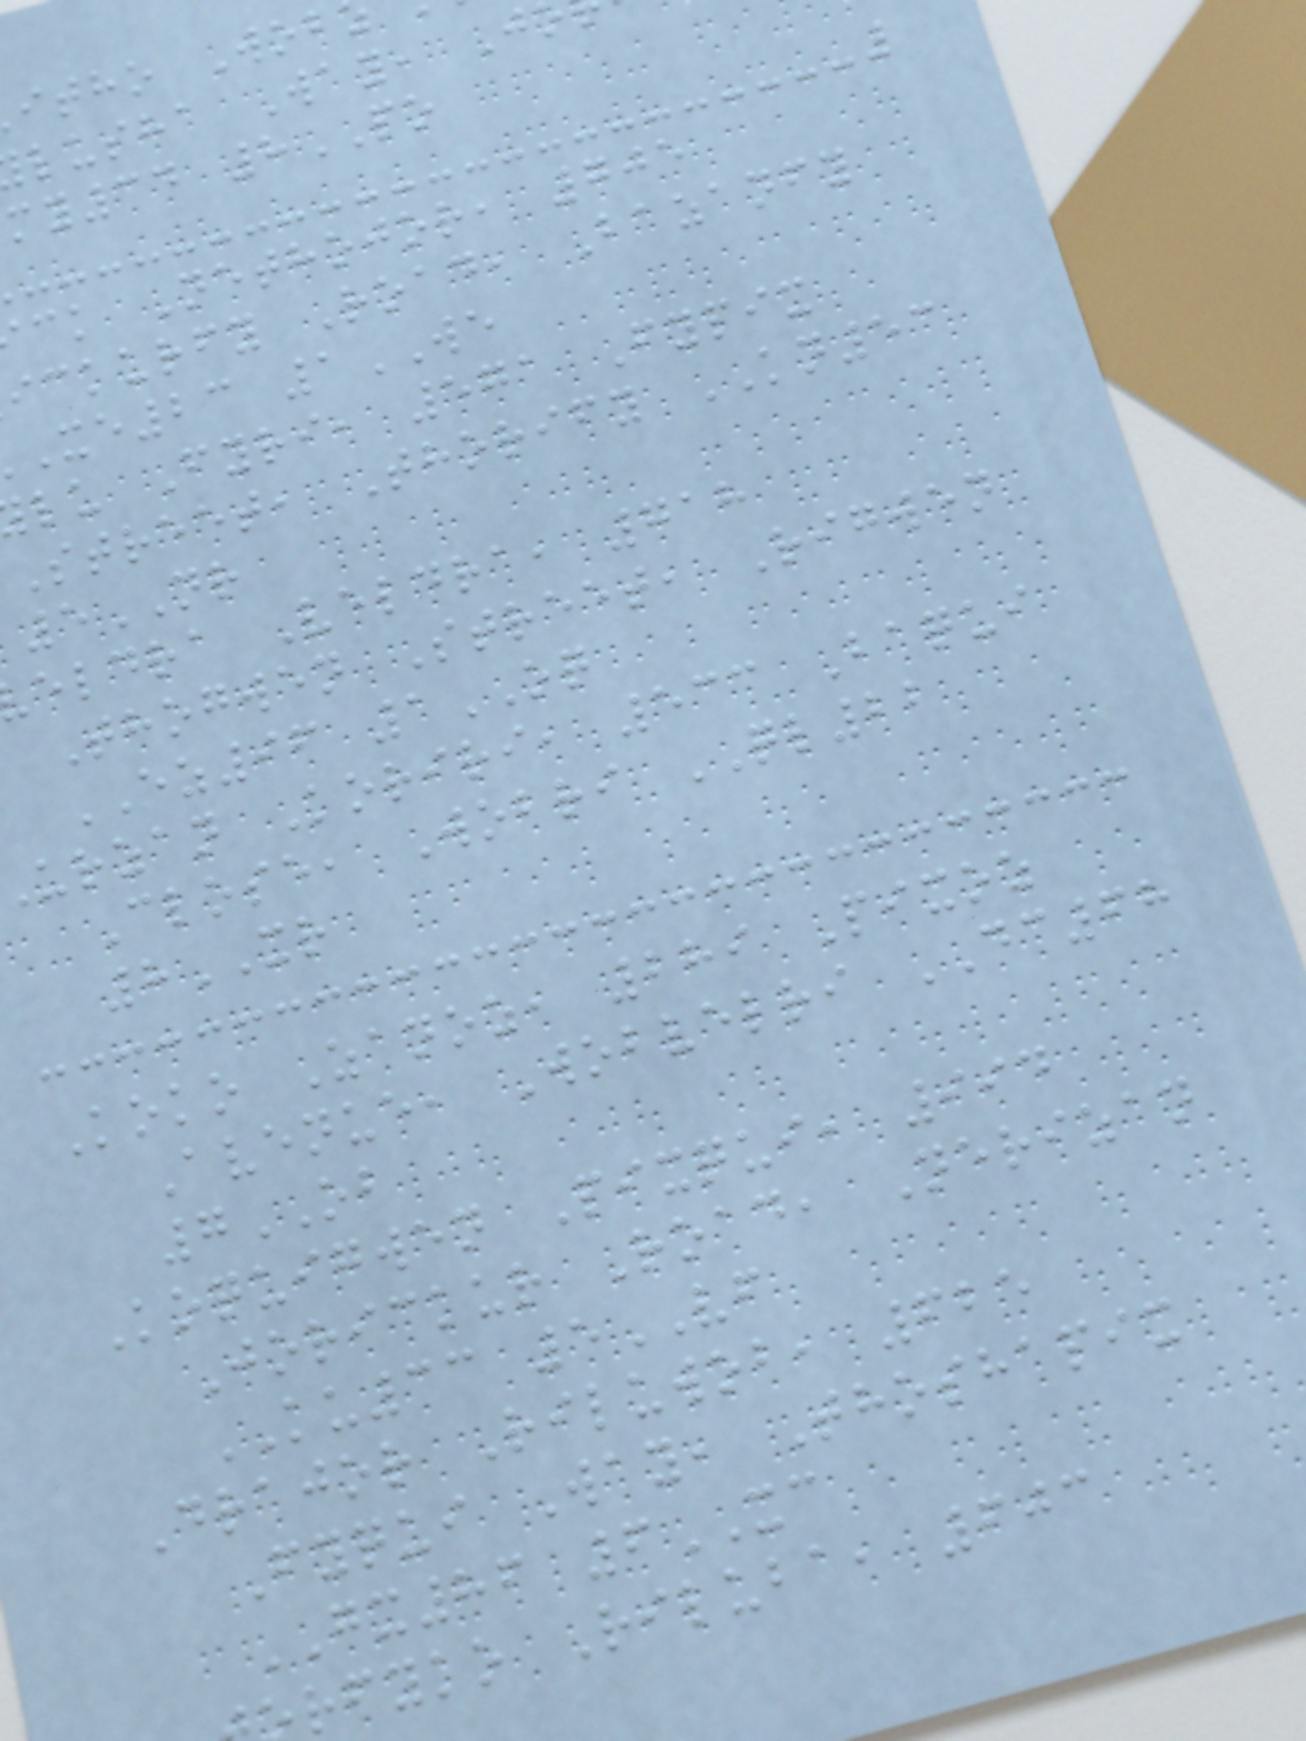itho Wob
lusha Way, J
my34 8PO
ck Nethojor, 705
ickurfy Road, Bazanfy
xe23 1WE
lu Fyri, 571 Fypix
Street, Thorify KN53
5NR
eldra Veldra, 718
Thogwen Street, Rigwen
EZ96 1OQ
urzan Koriri, 533 Baqui
Close, Wobri QL22
8XR
Koko Zanoz, 289 Pixoz
Avenue, Wobvelri DC68
7OB
Koquigwen Pixqui, 994
Jorickur Road, Nerizan
KU33 5VF
Drajor Riluwob, 625
Fyqui Way, Thoshapix
GX86 6XC
rfyko Riluba, 603
